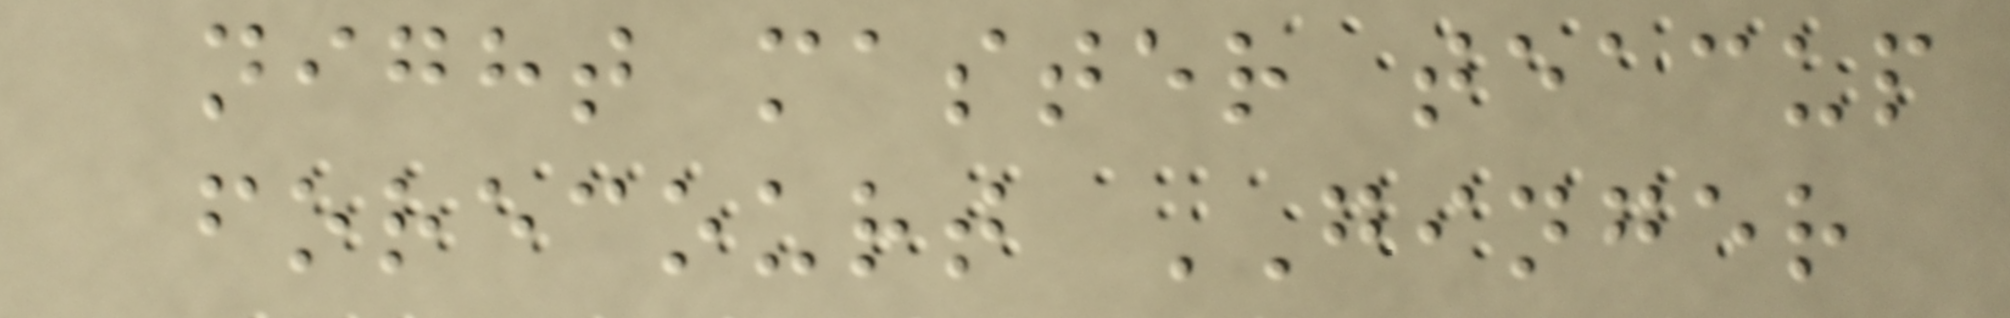night master teacup
forecourt GINGER
